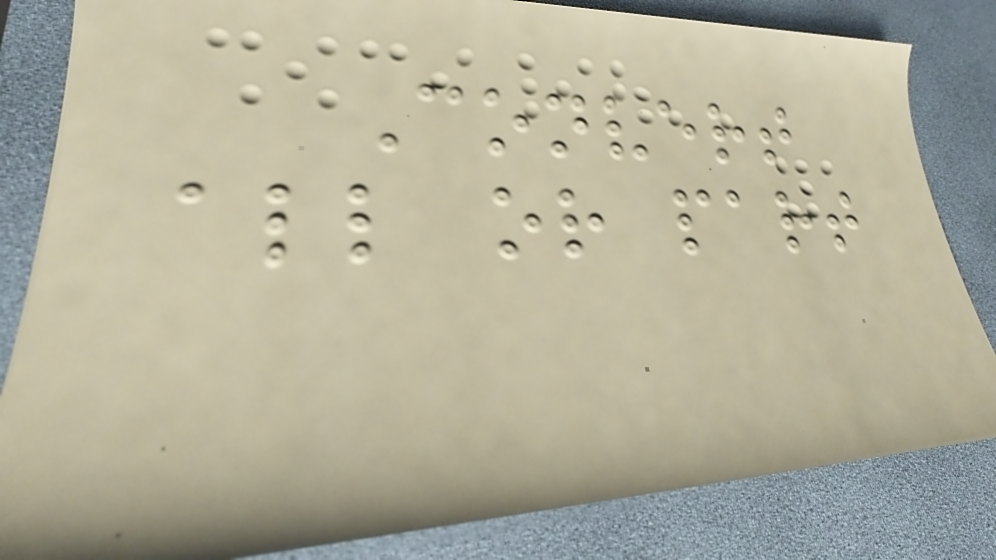Convert
all or part
